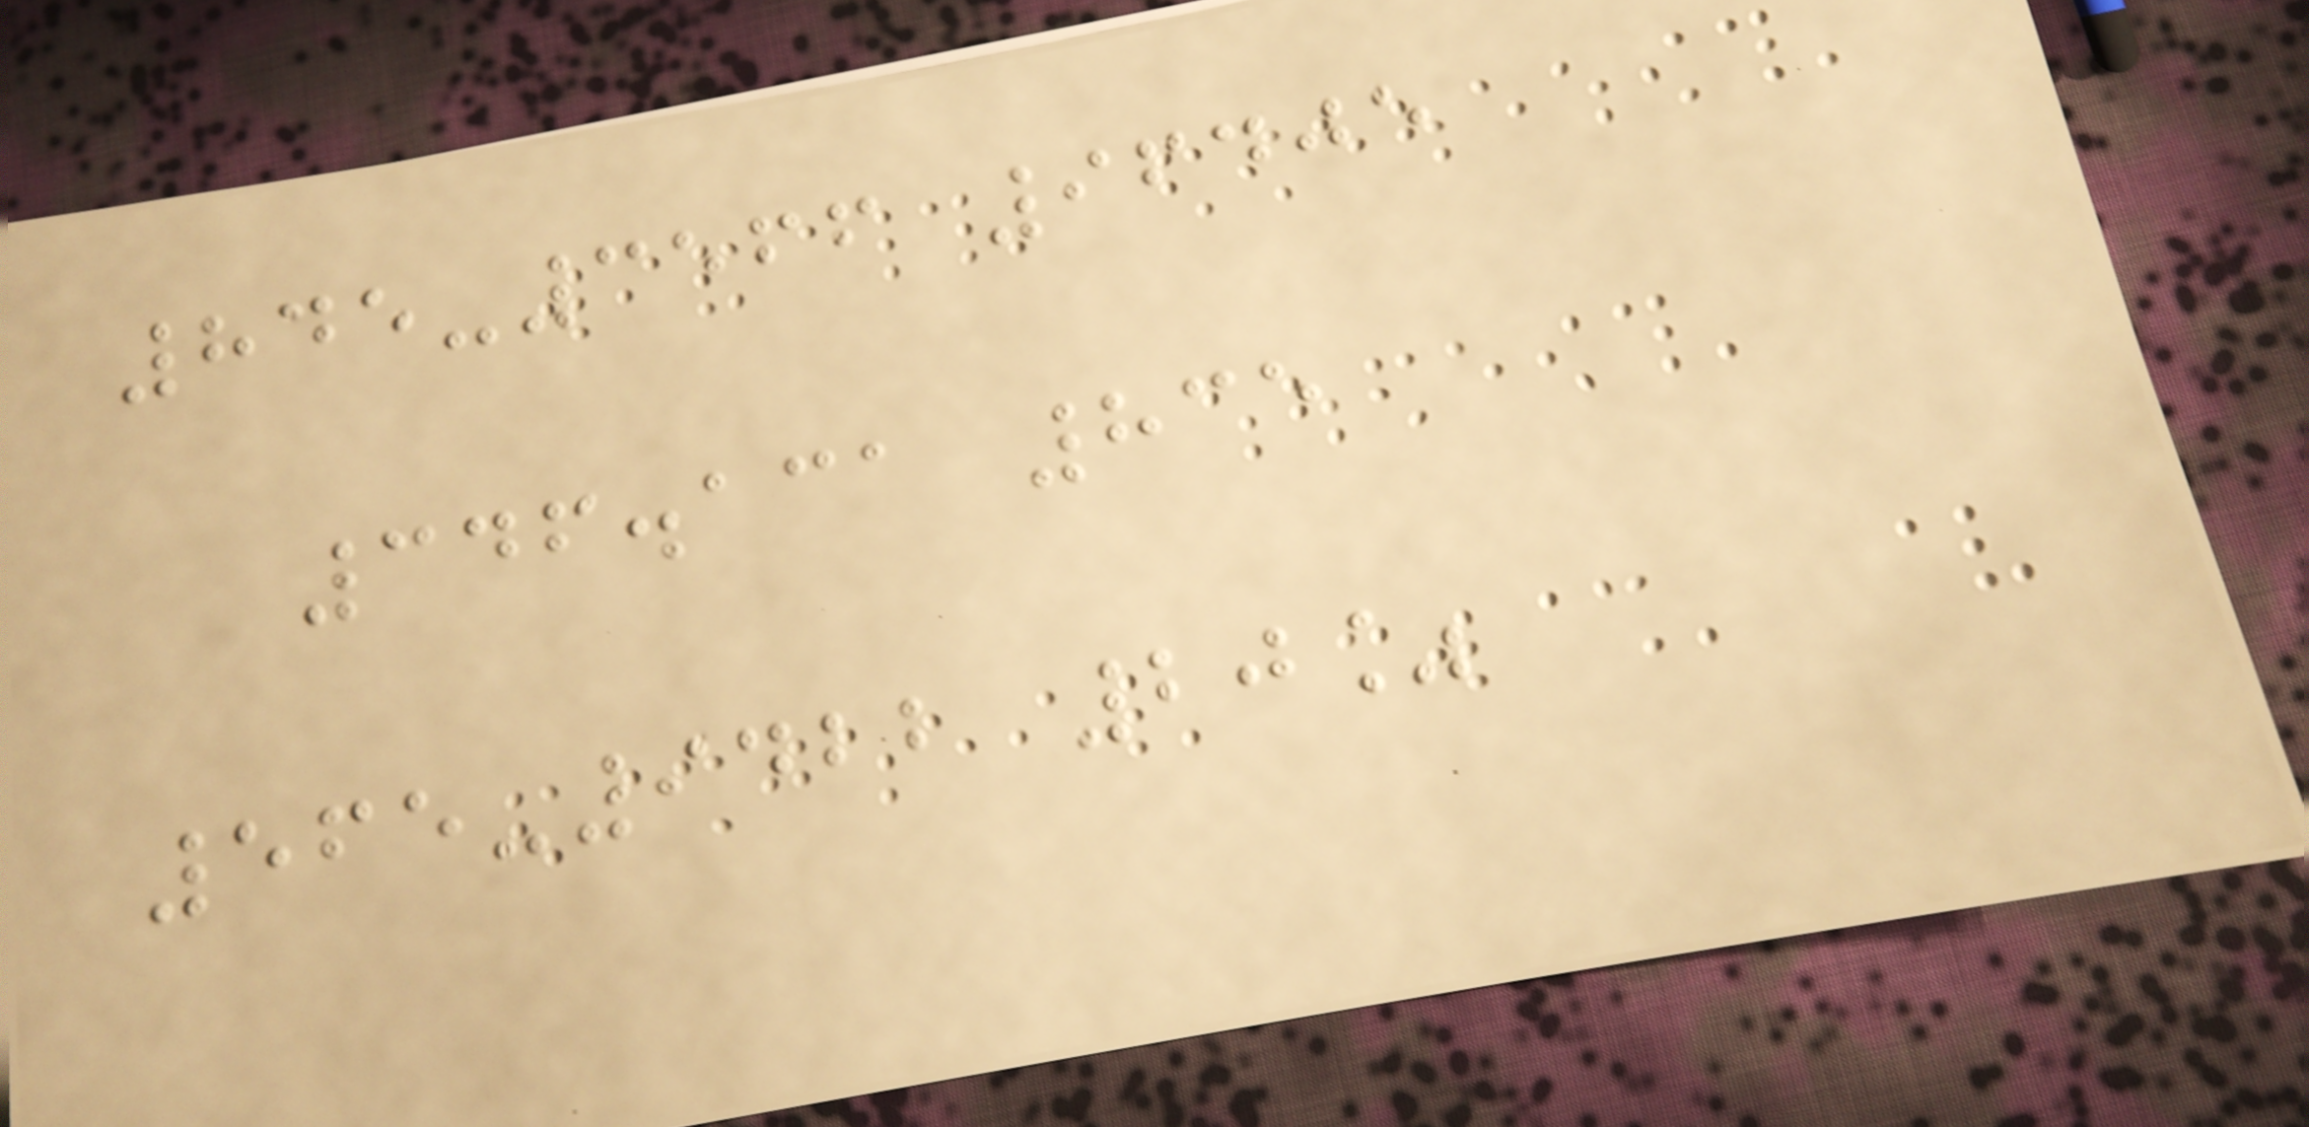845-3566 96405
346.131 835
565-9422 20%
